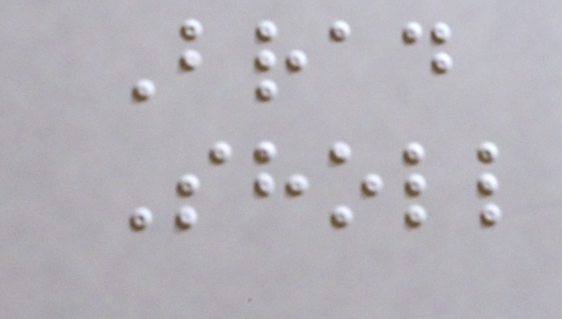Brad
Sholl
